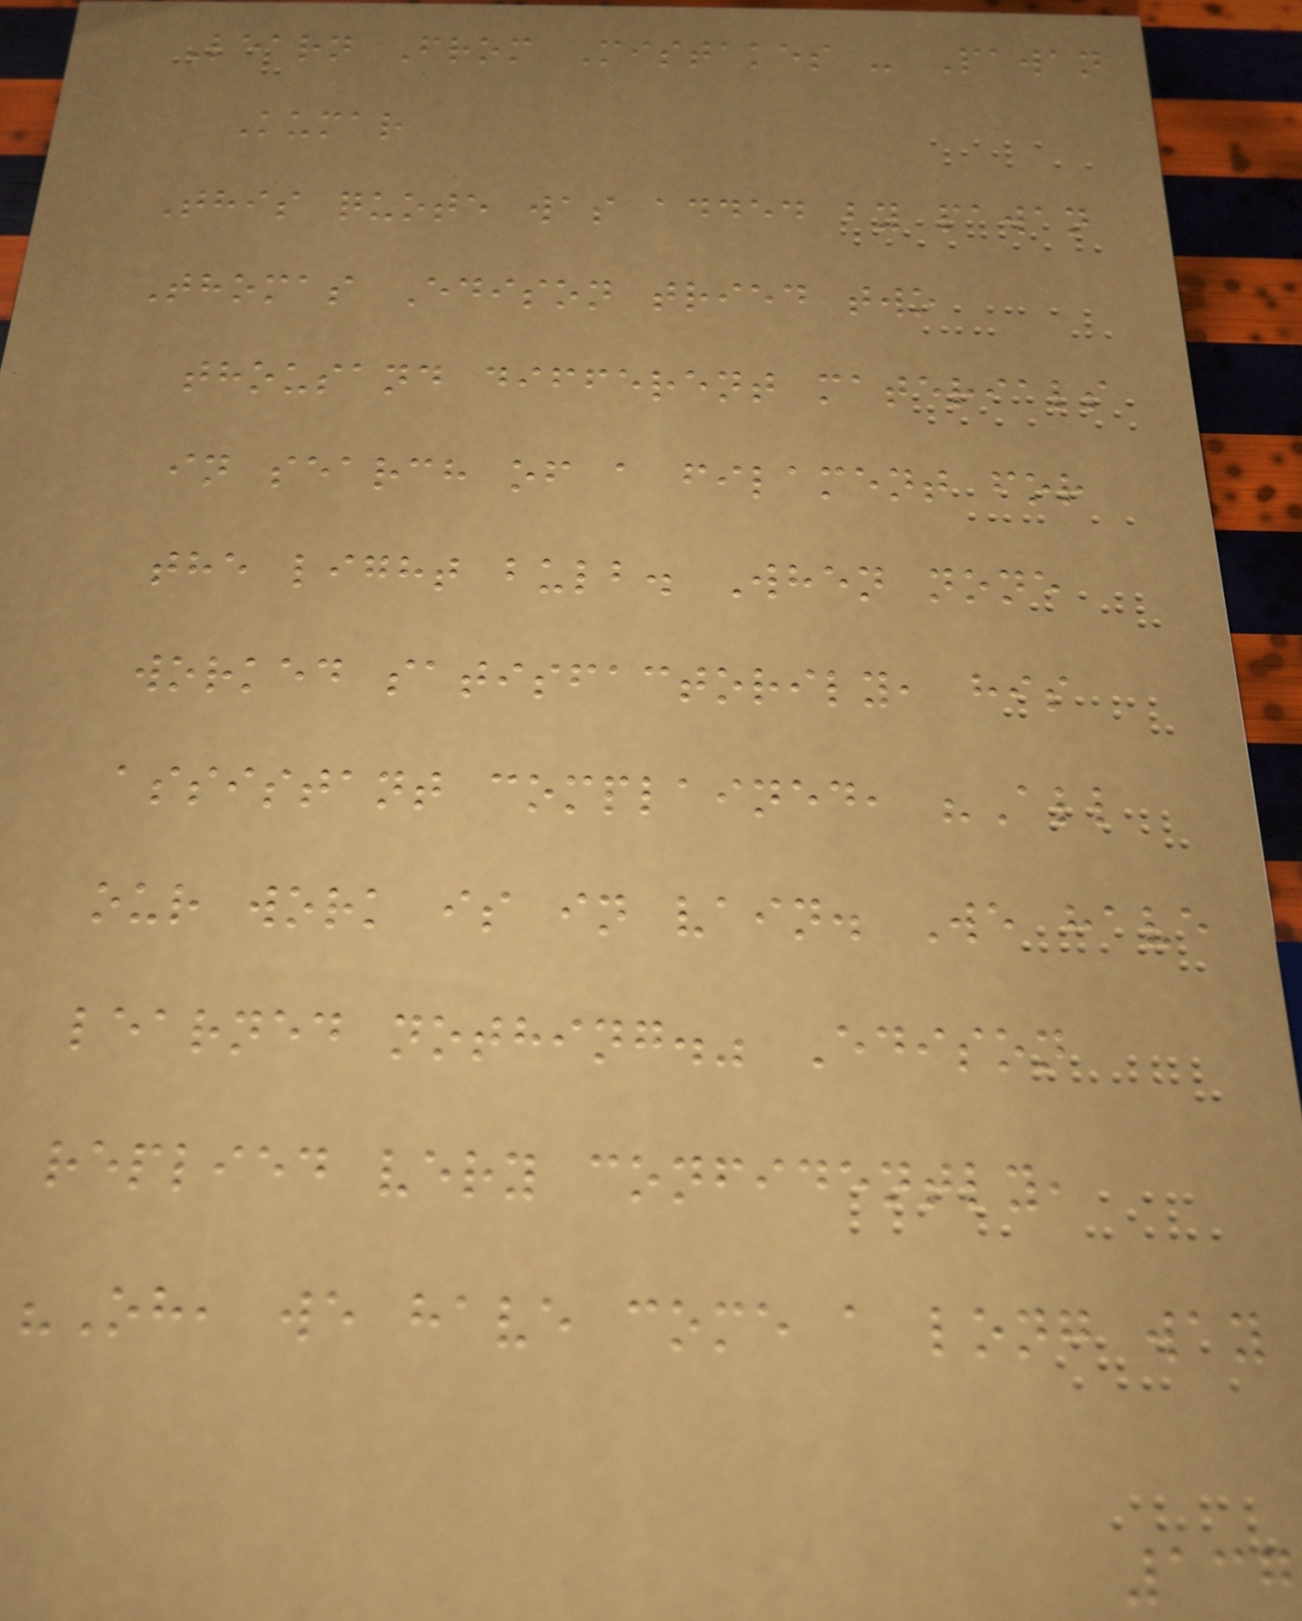Learn From Mistakes - Pawan
Kumar
This quote was added by pawan
Thomas Edison tried two
thousand different materials
in search of a filament for
the light bulb. When none
worked satisfactorily, his
assistant complained, "All
our work is in vain. We have
learned nothing." Edison
replied very confidently,
"Oh, we have come a long way
137
